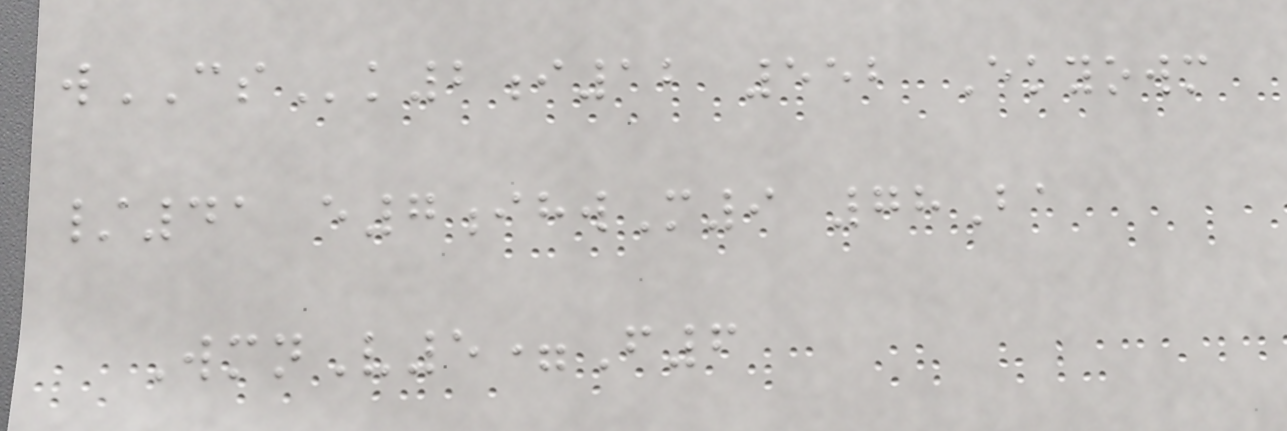wCSk2i12 552 Ekyowm
/41 e7ihwM9 78Ba
WmnV5=F6
